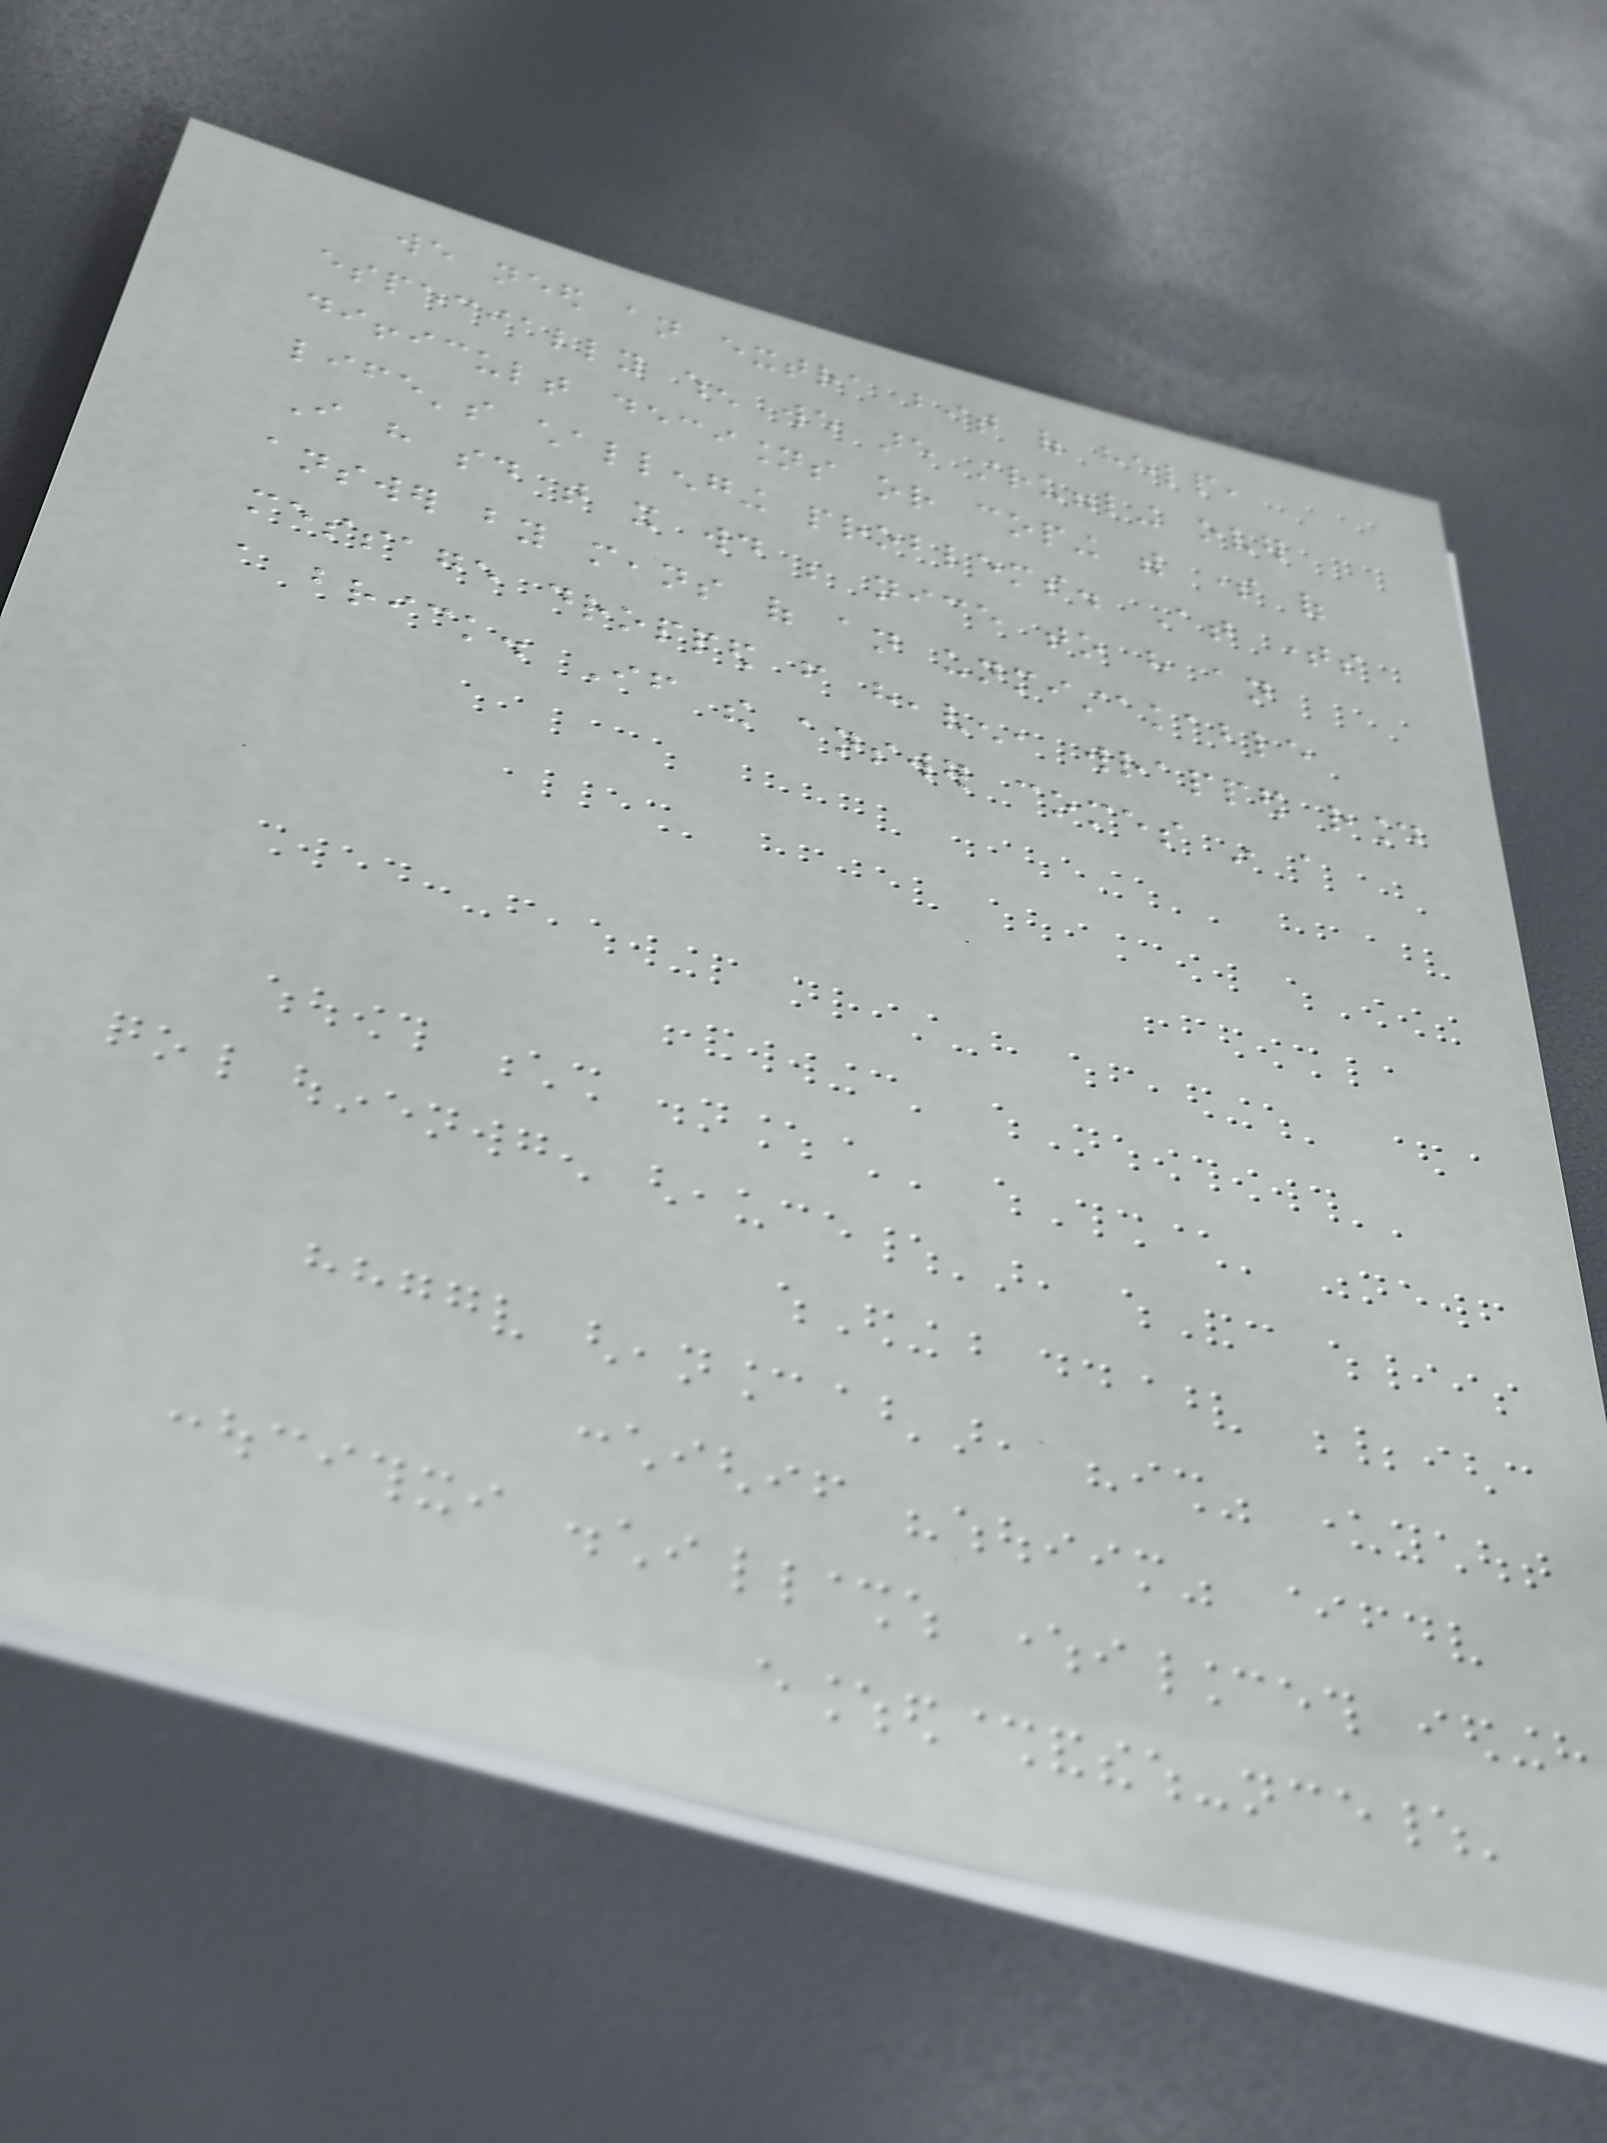we need an extra bit of help,
especially when we are struggling over
difficult decisions or coping with some of
life's challenging problems. At times
I have said that it would be nice to have an
answer by means of an unmistakable
message dropped from heaven, wrapped round
a brick. If the answer comes in a
